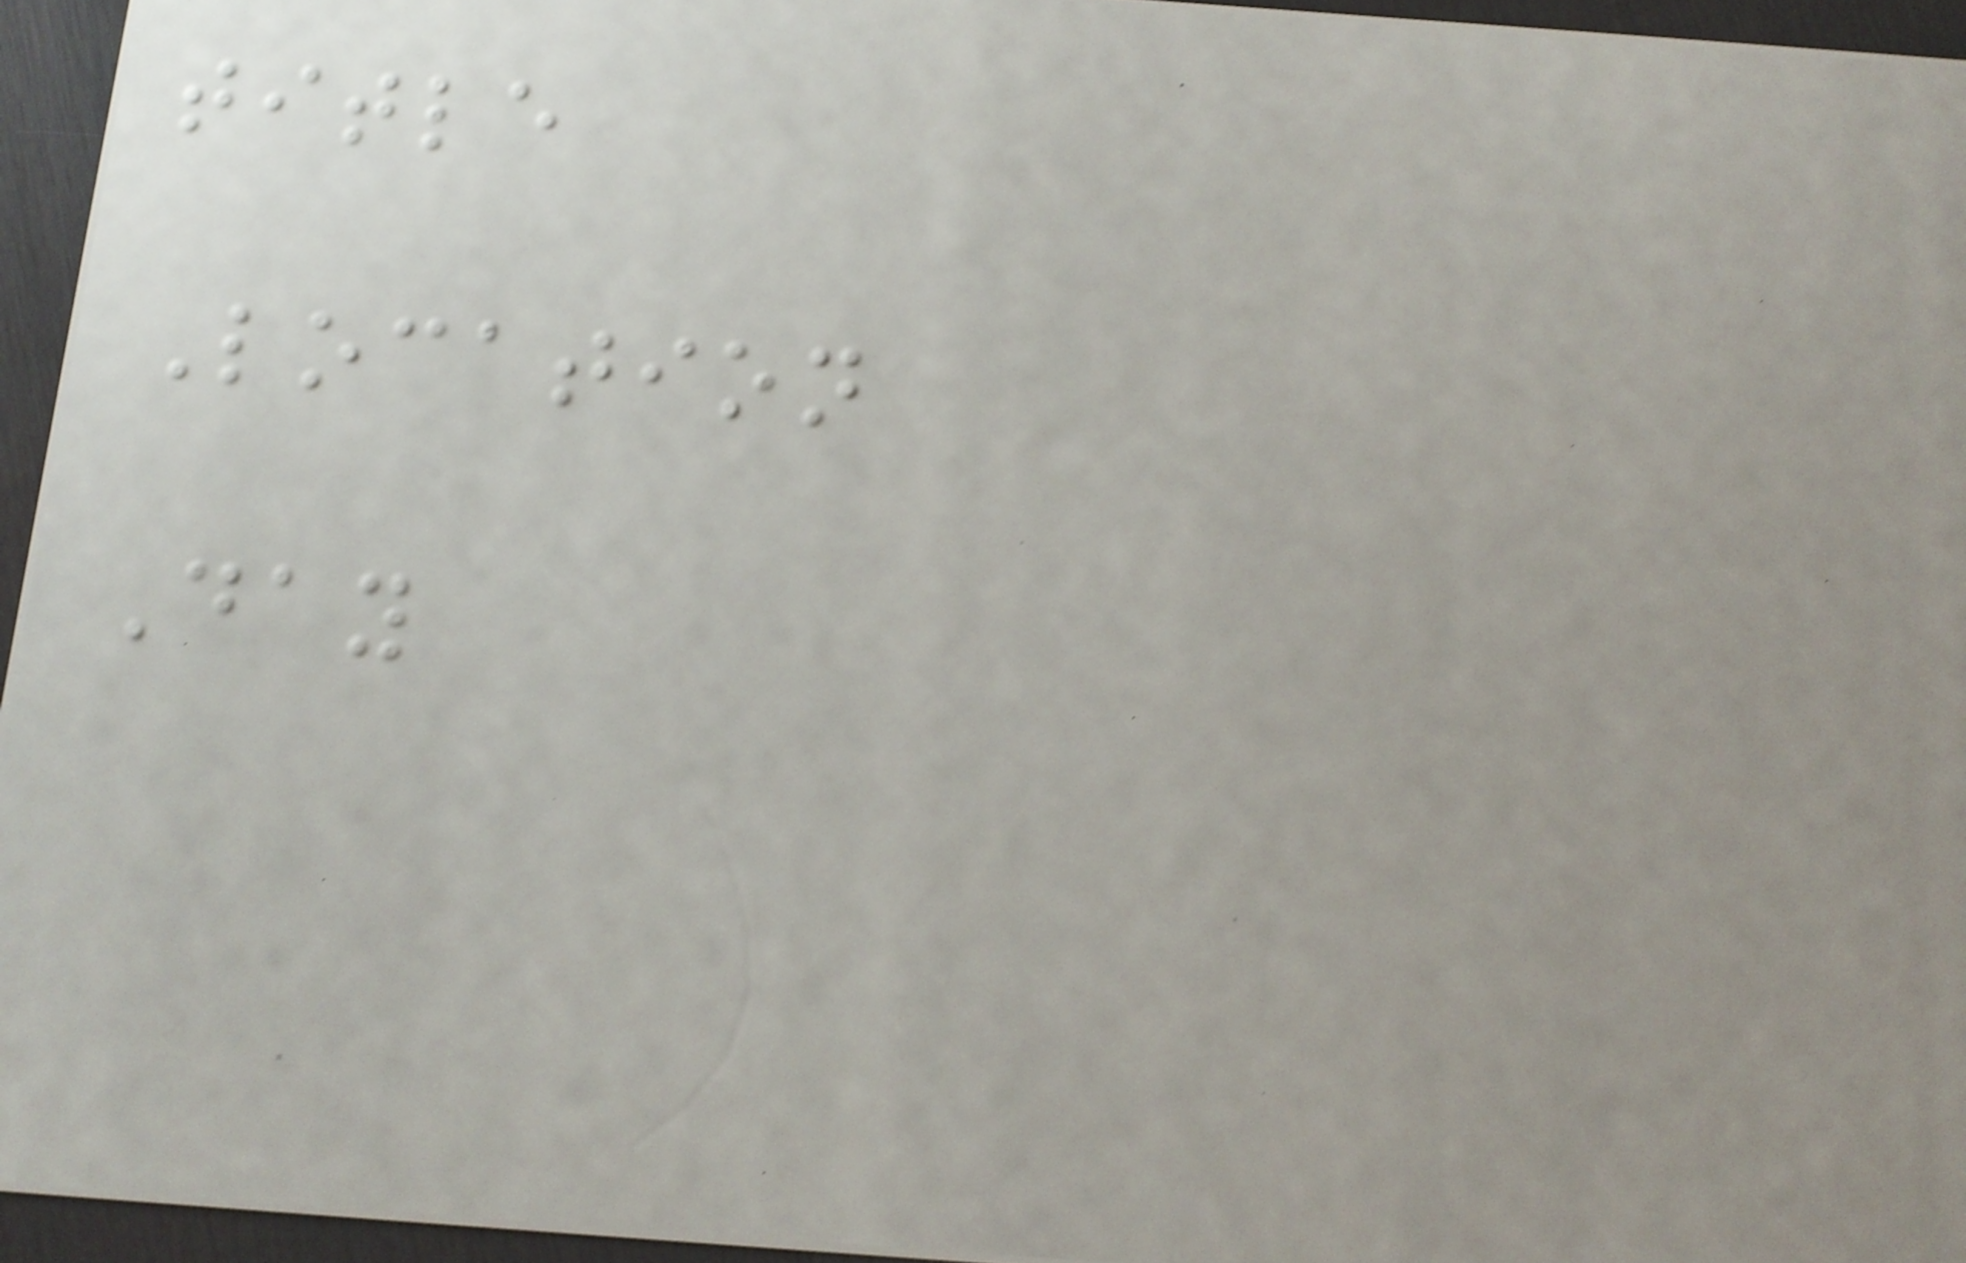title
Location
Day
